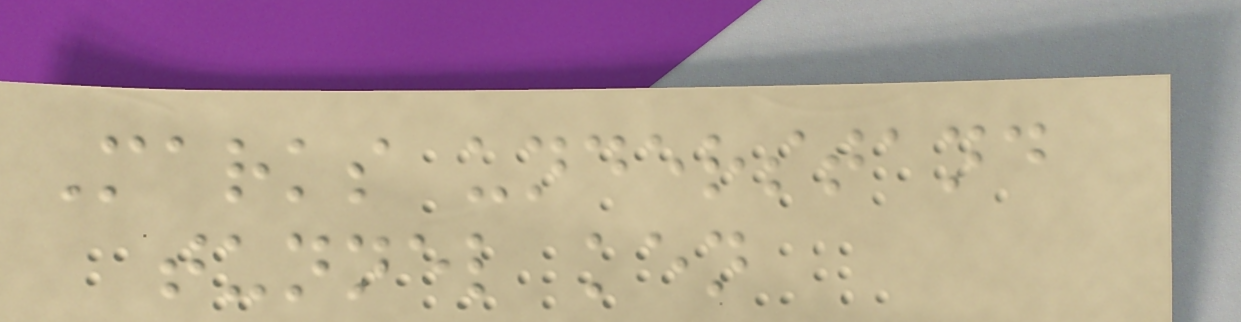Marks understand
tunnel ken
